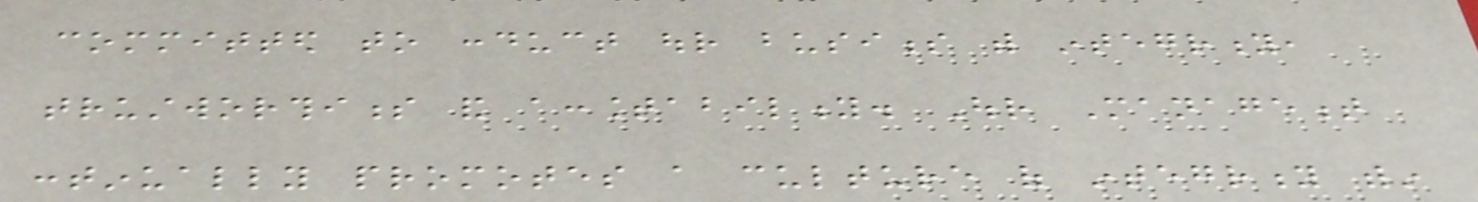committed to conduct our business with integrity,
trustworthiness and accountability. Our Management
continually promotes a culture of integrity within
